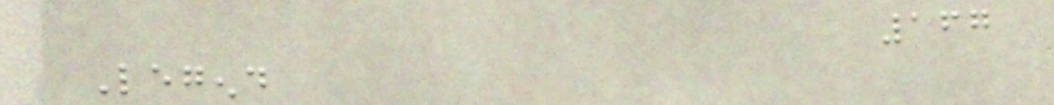167
Legend
